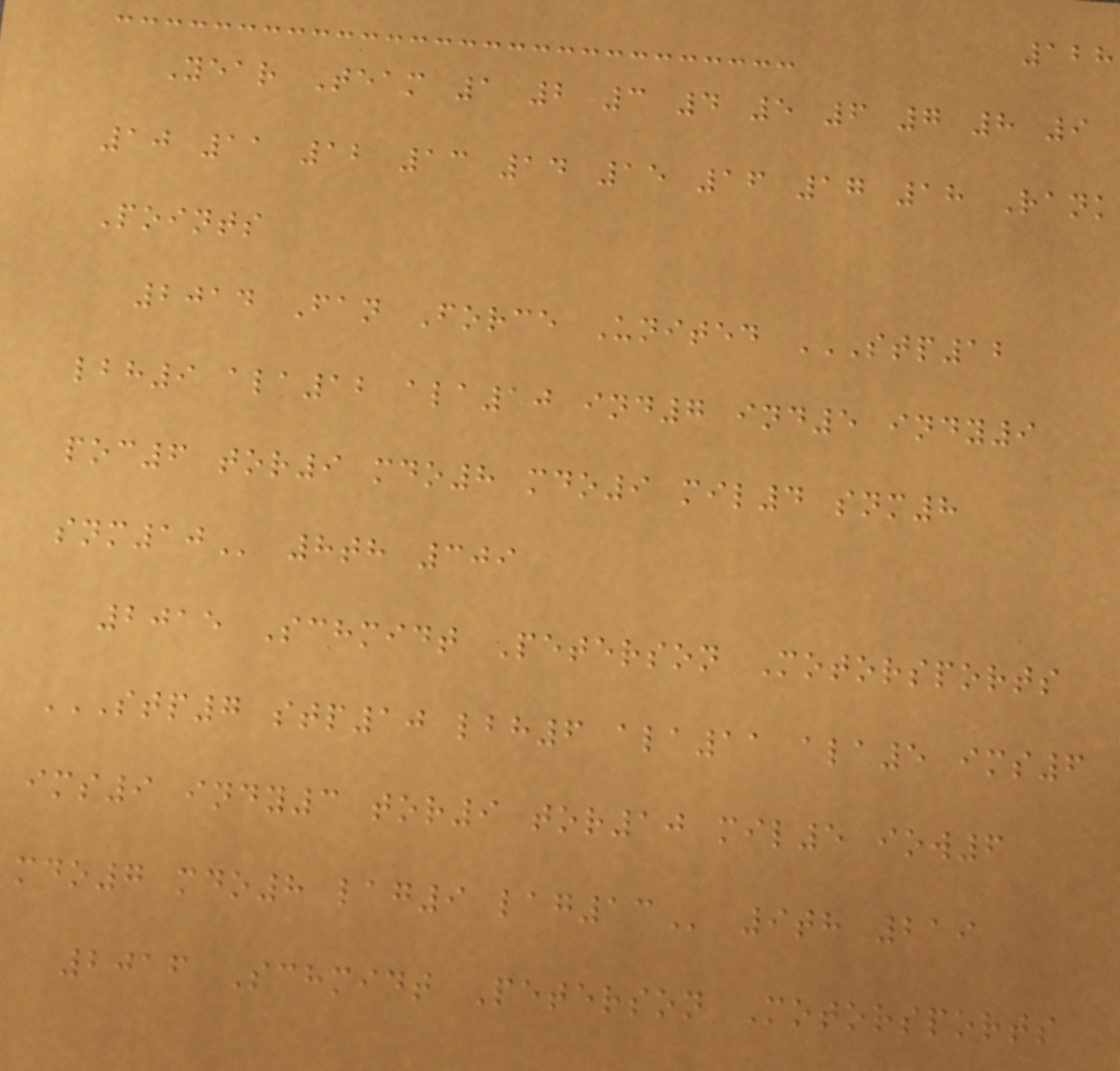128
Year Team 1 2 3 4 5 6 7 8 9
10 11 12 13 14 15 16 17 18 Rank
Points
2014 Fan Force United STP12
LBH9 ALA12 ALA10 IND7 IND5 INDY9
POC6 TOR9 MDO8 MDO9 MIL4 SNM8
SNM10 8th 309
2015 Schmidt Peterson Motorsports
STP7 STP10 LBH6 ALA11 ALA5 IMS6
IMS9 INDY3 TOR9 TOR10 MIL5 IOW6
MDO7 MDO8 LAG9 LAG13 9th 219
2016 Schmidt Peterson Motorsports
